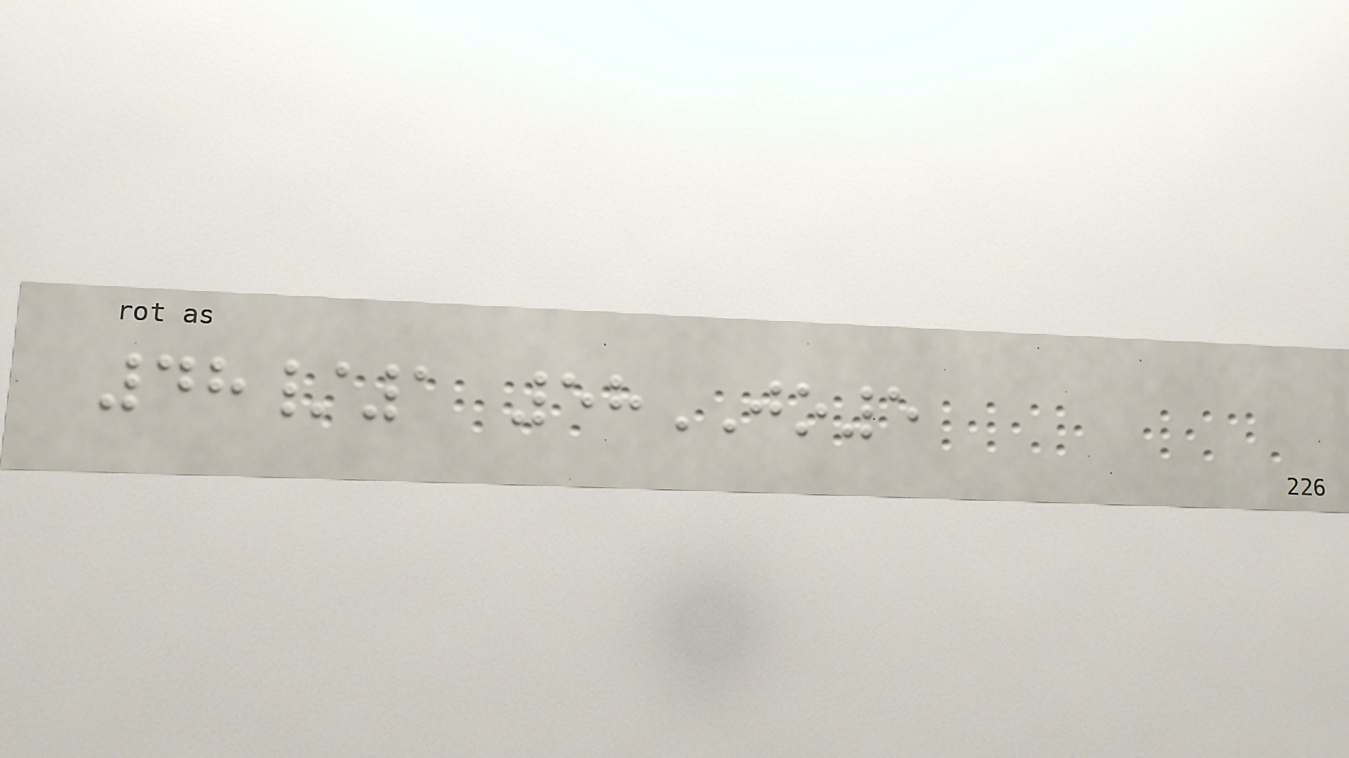48/1 58JO5
